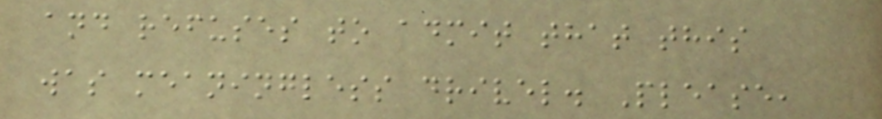and refuses to admit that this
was meaningless drivel. Please,
